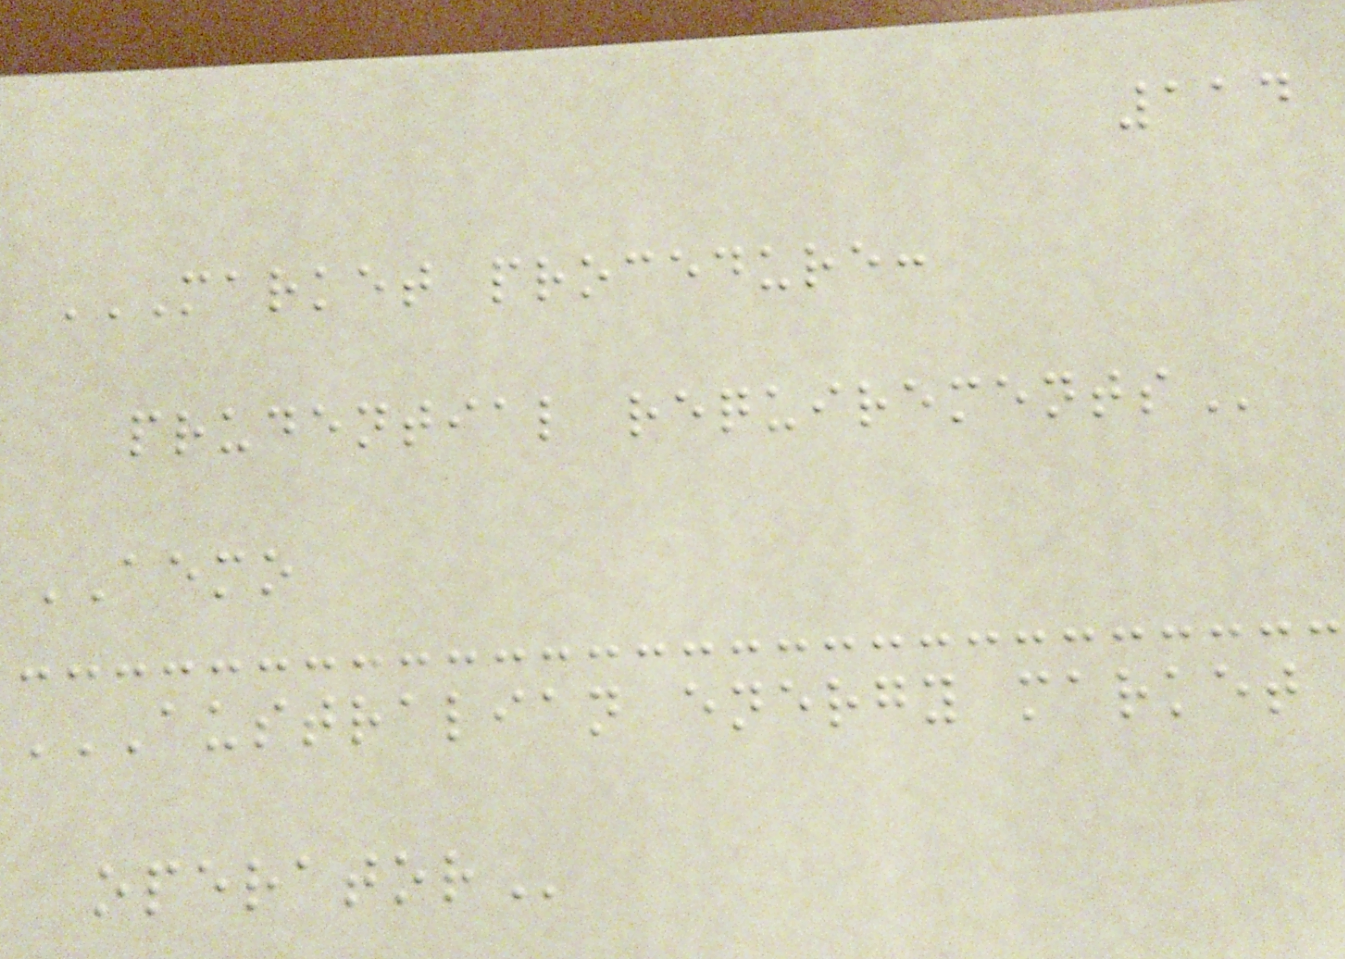114
MARKET PROCEDURE:
PRUDENTIAL REQUIREMENTS
AEMO
AUSTRALIAN ENERGY MARKET
OPERATOR
